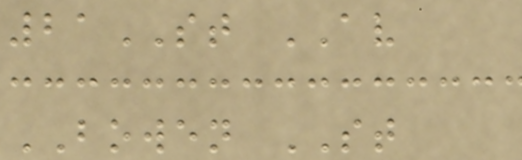21ST AV
BOWEN ST
